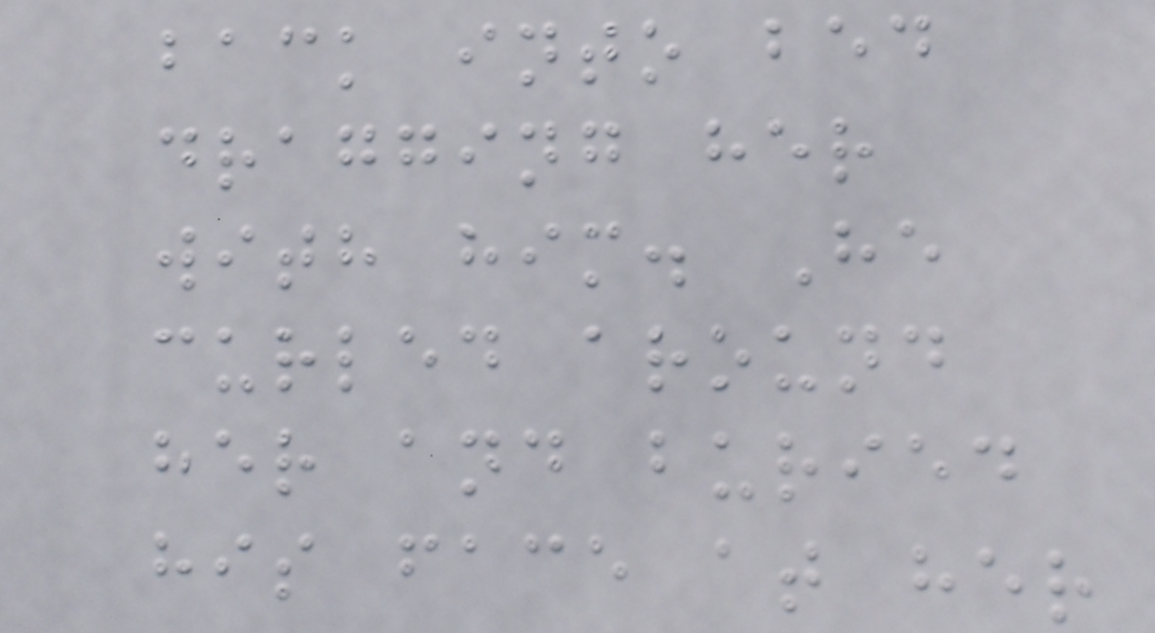back into bed
dragging her
with him. He
curled around
her and buried
his face at her
